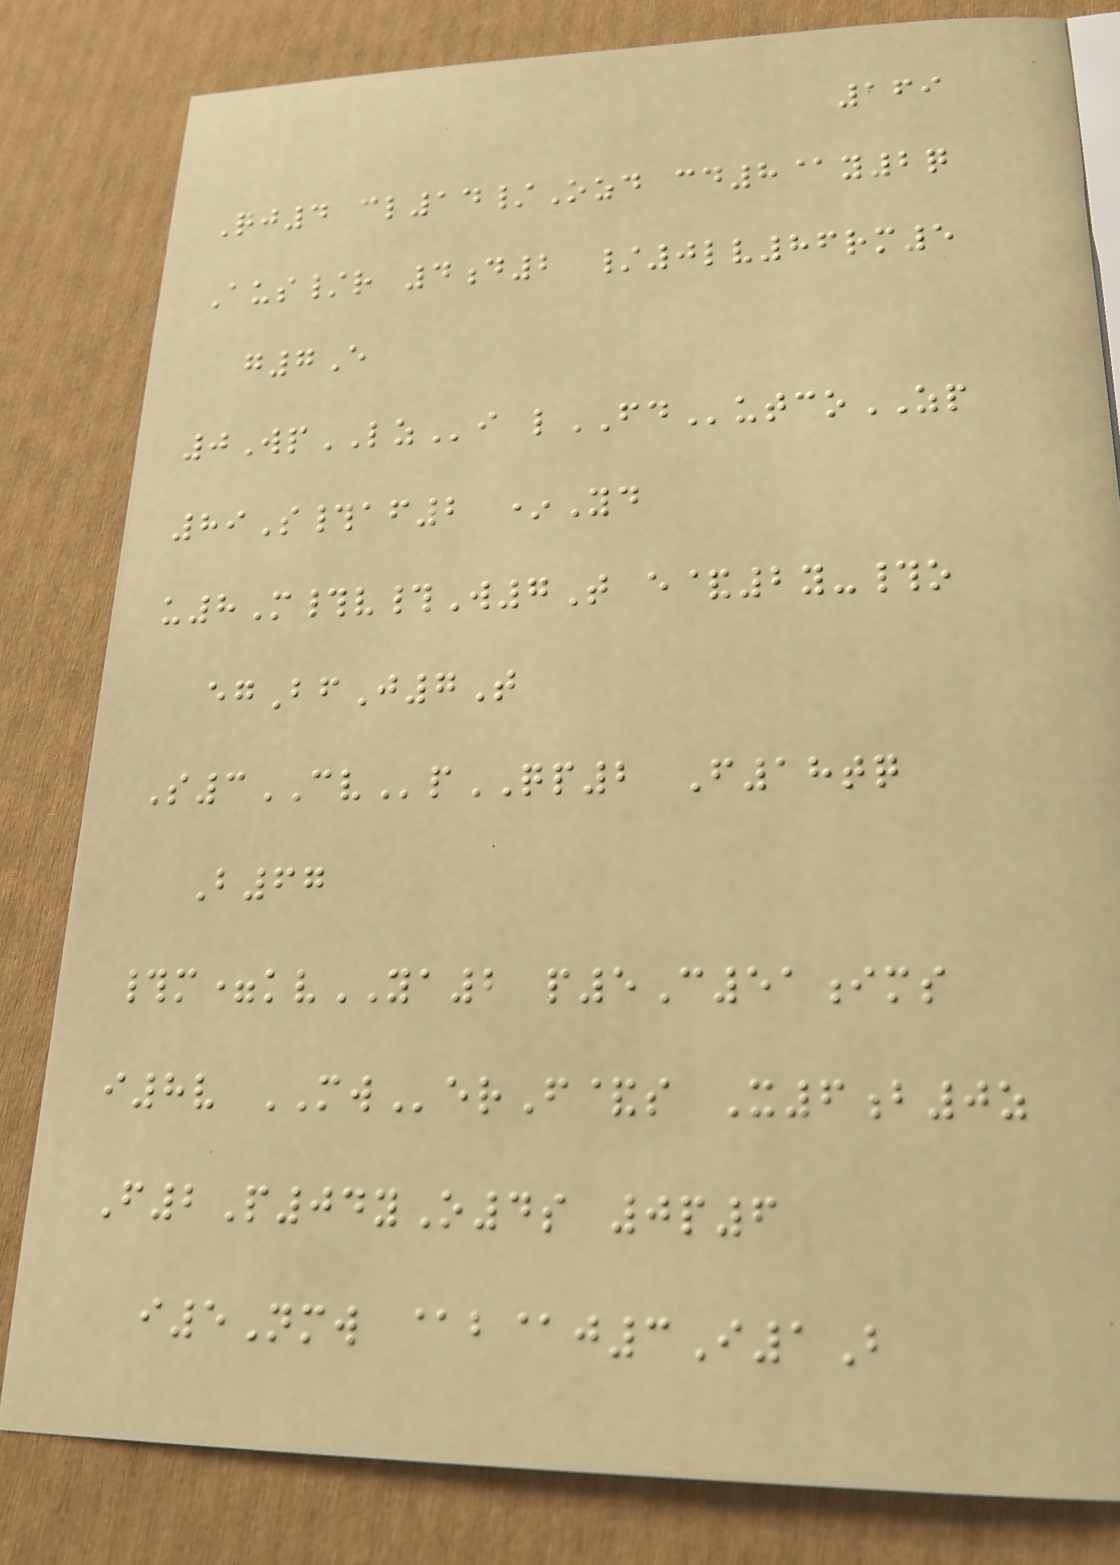169
Qj4 cl14/Ozd cd8@y2q
Aus/r 4d2 /0lv86rm5
g7E
0WpLZi lFDutcoZP
89S#af2 *Yd
u8M#v#W7T e&2y-#o
egBfJ7T
S3CVpQP2 F18tq
B67
#m=kvYA2 p5C51ims
i8v MWerF&s X6b0z
F2P04yO4s 0p6
i5Nmw @b@j3I1B
